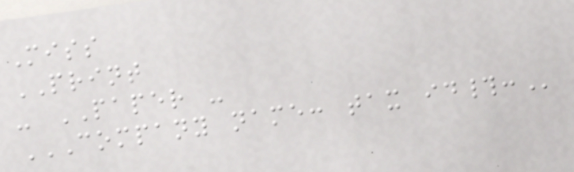Miss
PRINT
- PAPER -
COMPANY NAME: TAX ID#:
